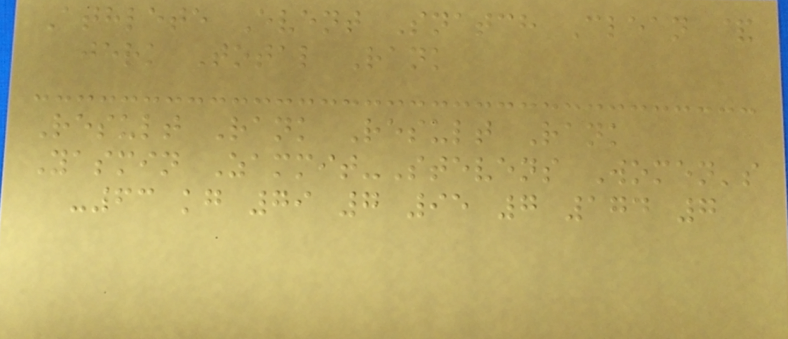Athlete Event Snatch Clean &
jerk Total Rank
Result Rank Result Rank
Yasmin Zammit-Stevens Women's
-63 kg 79 7 95 7 174 7
